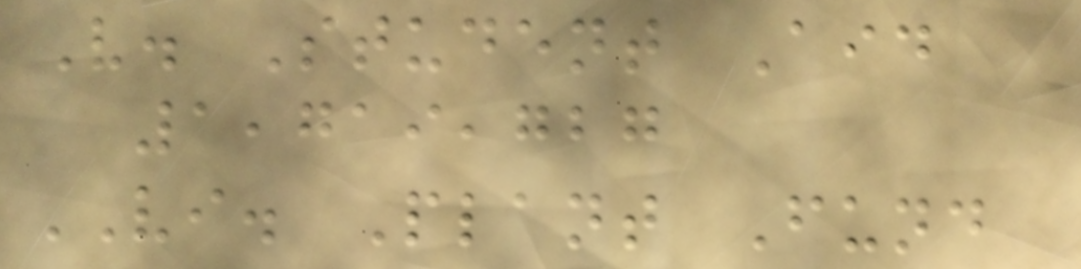V. Student Aid
1,719,727
VI. Plant Fund
